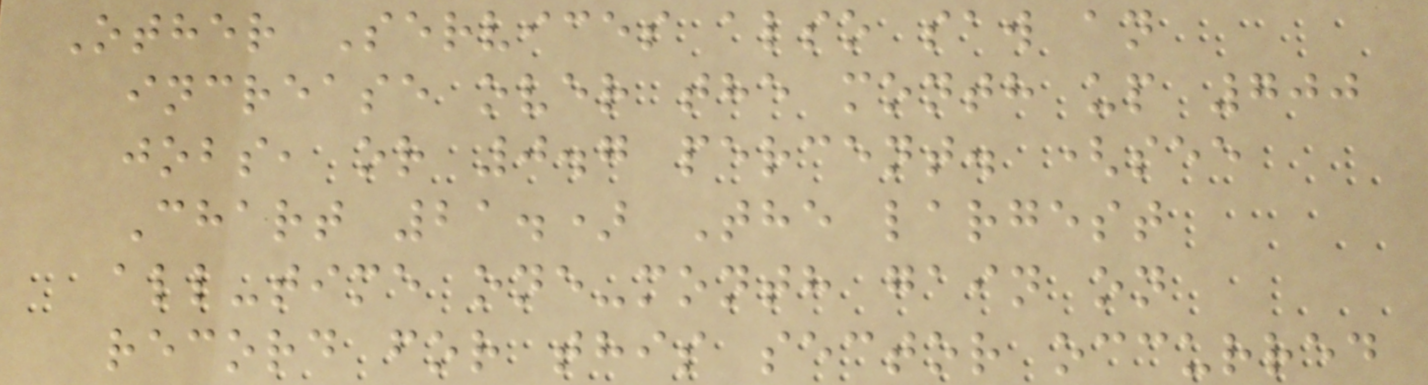Other Services also saw an
increase over the month up 700
jobs, or 0.7 percent. (see
Chart 21.) The largest
all-time one-month gain on
record for this sector occurred
